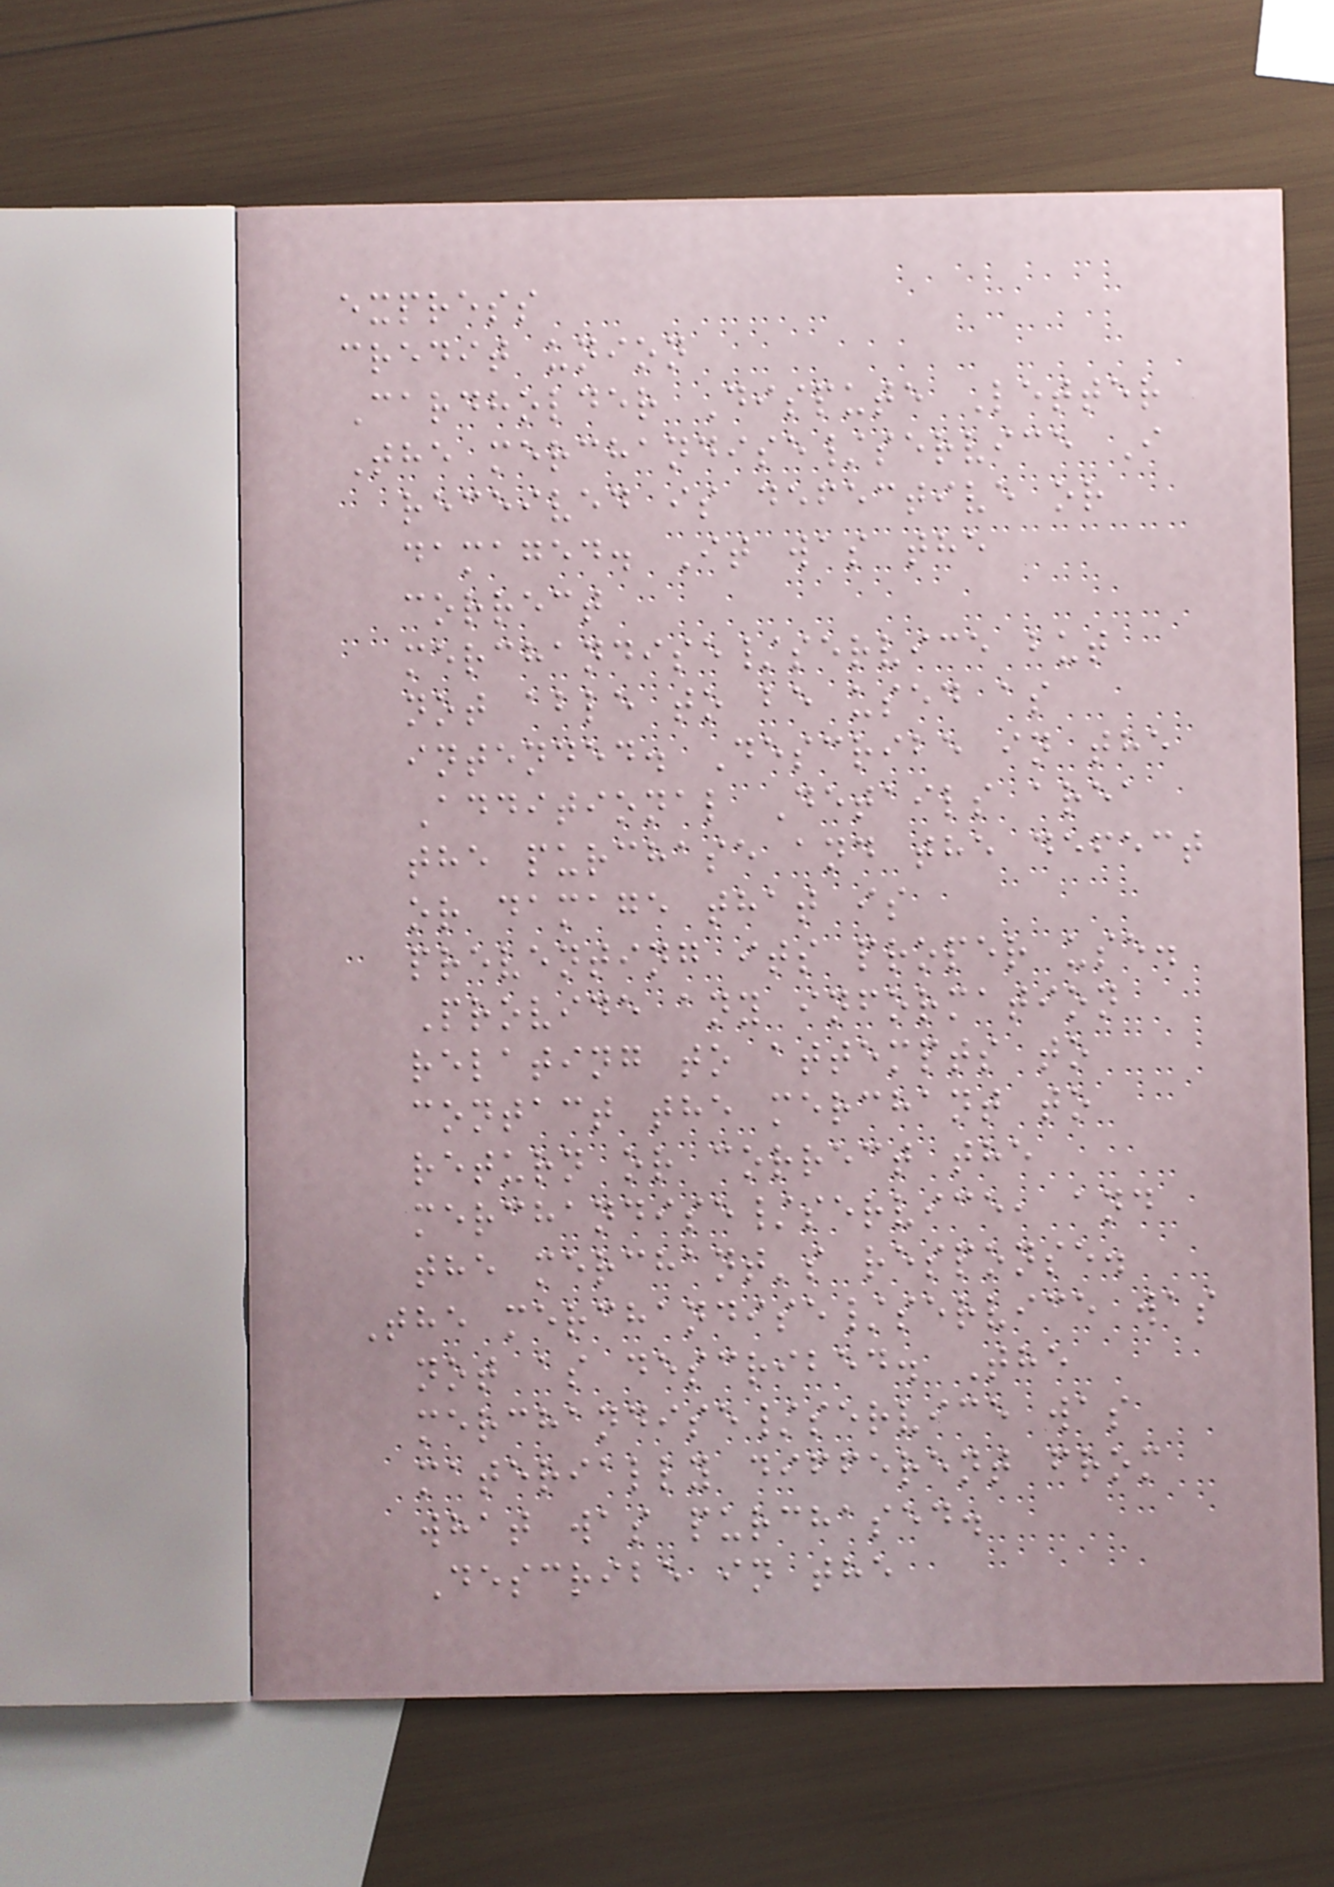express
credit union
Cardholder Dispute Letter
The merchandise/service I
received is defective or
damaged. It was the
correct
merchandise/service but
not able to be used as
intended. Describe in the
Additional Details area
the purchase and the defect
or damage that is
preventing its proper use.
Provide any information
relating to attempts to
contact the merchant to
return or correct the
merchandise/service, and
the merchant's response.
The merchandise/service was
not as described. The
merchandise/service was
materially different from
what was purchased.
Describe in the
